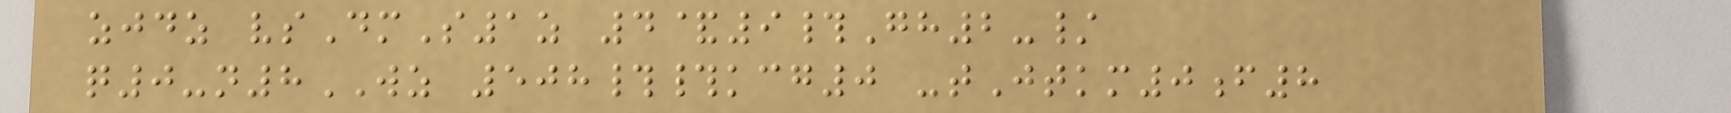zjdz vsDmS1z 4&9#Gh2-/
q0-n8WZ 508##kcg0 -tJtkm0f8
